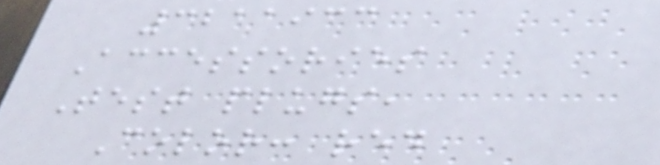3211933
Accessories
Test plugs,
Color: red
